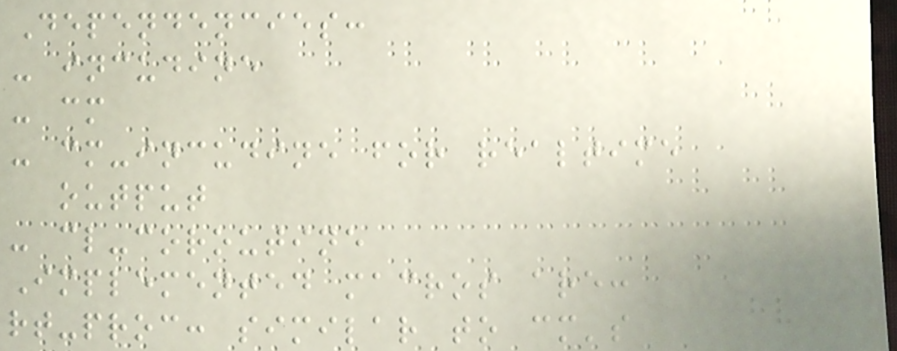Dependencies:
- incudine
- cm
- cm-incudine for realtime
output
- cl-coroutine
Implemented macros are:
rt-proc: similar to cm's
